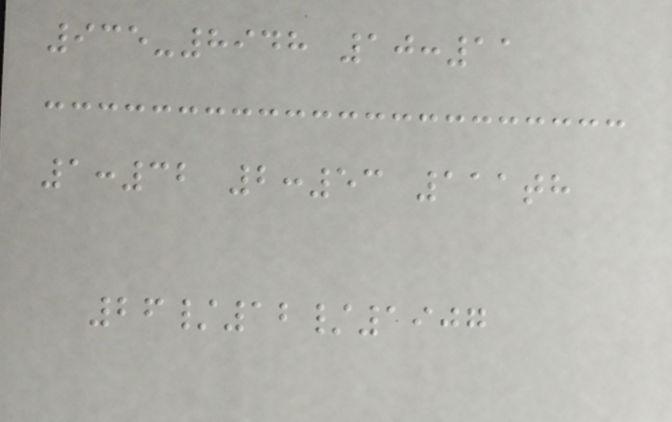935-8948 10:11
1:32 2:53 111th
26/12/1907
